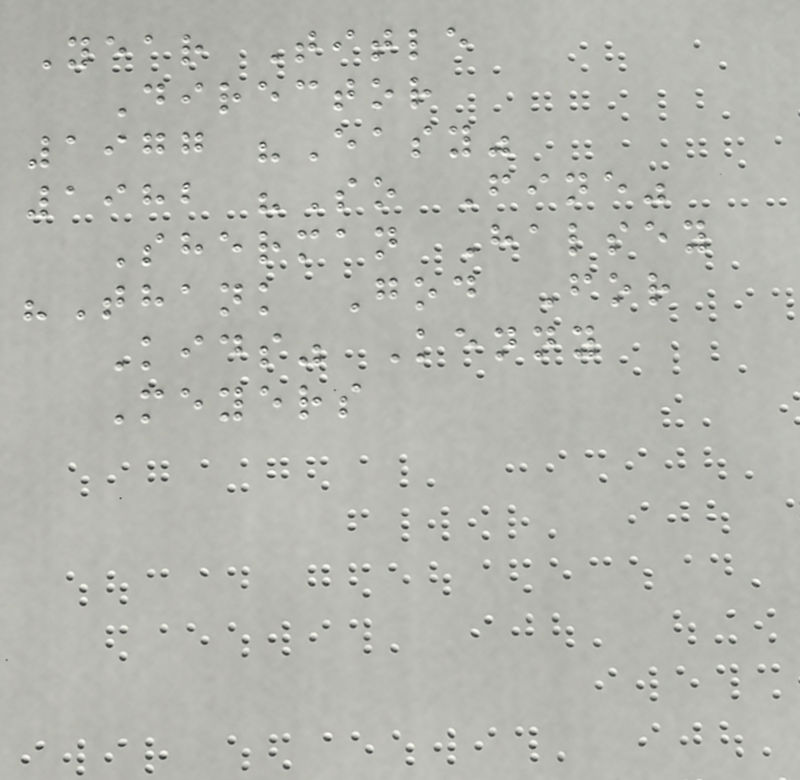Year Title
Director
1977 "Easy"
1982 "So Fine"
Sherman Halsey
"Thank God For
Kids" Kenny
Meyers
